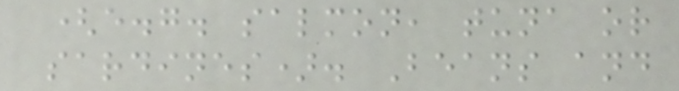(e.g. salmon, tuna or
sardines). Beans and
